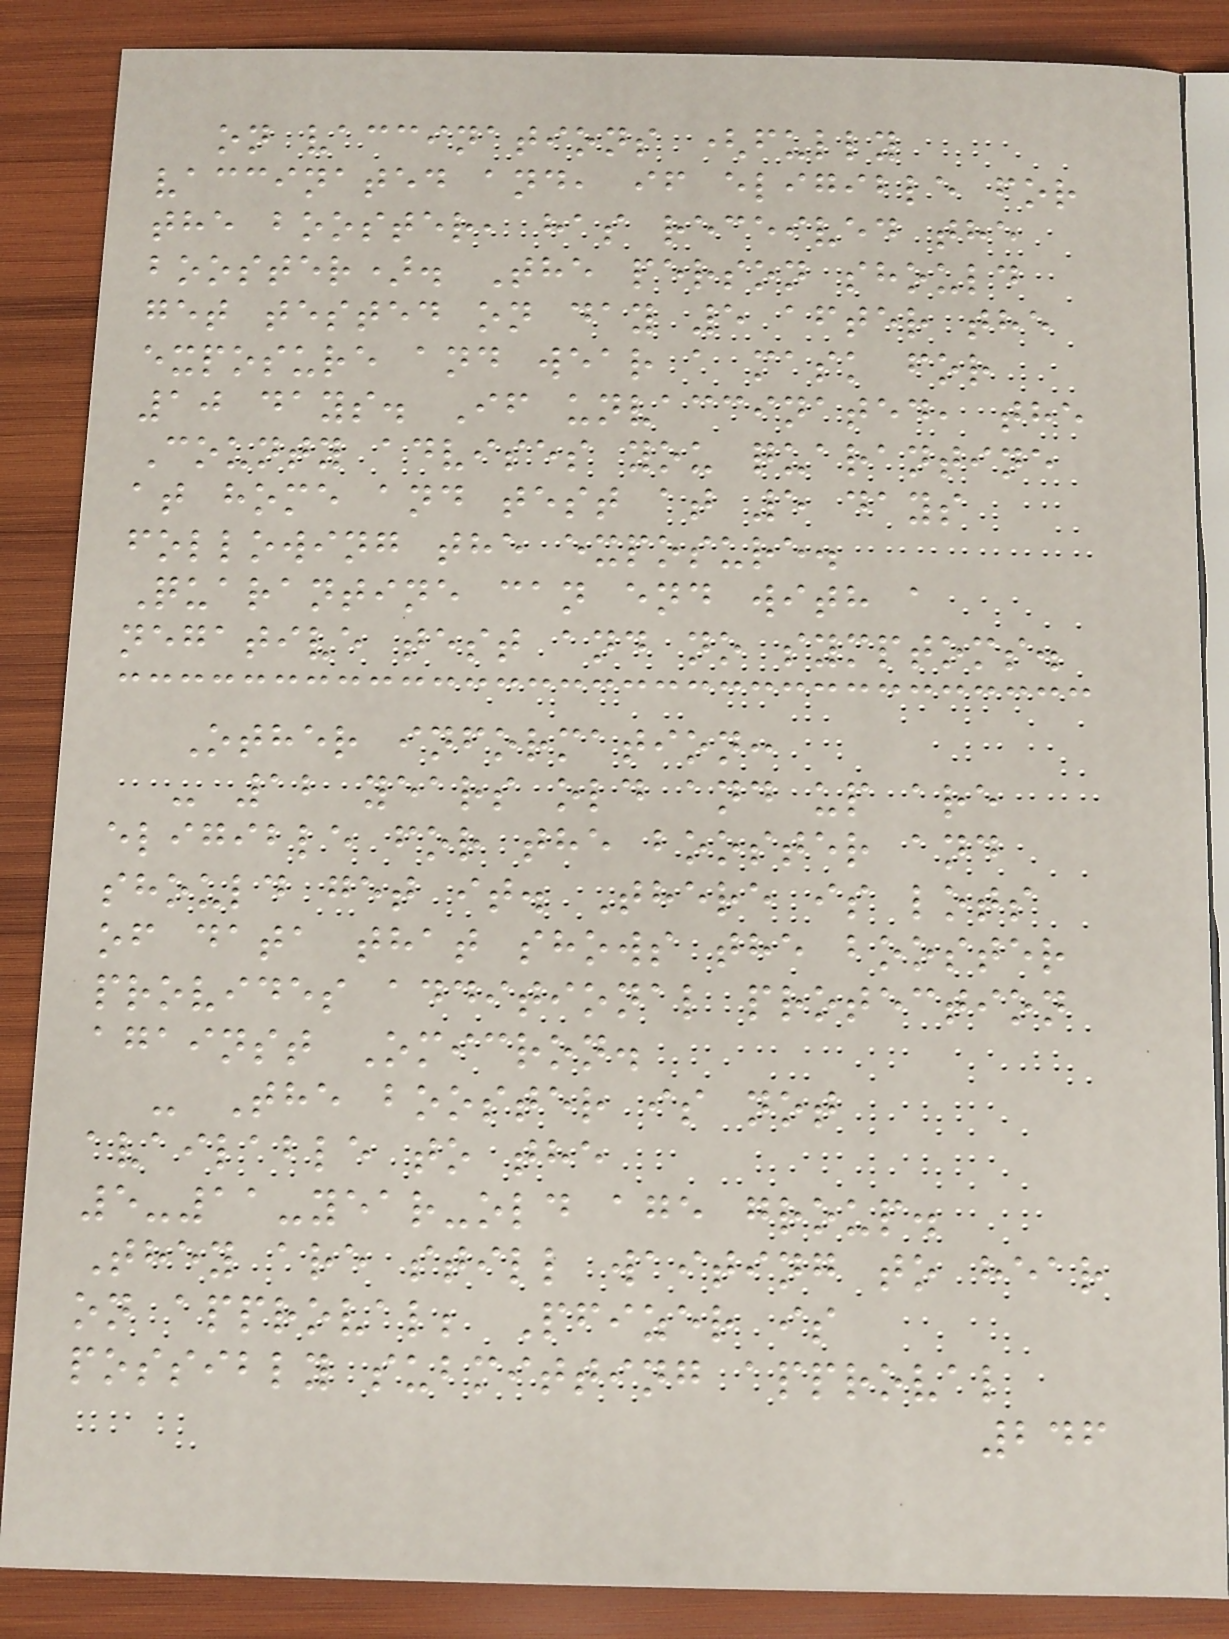on vaccinations (fully
vaccinated and, if eligible for
the booster, has received the
booster). The person should
get tested on day 5 after the
exposure and wear a mask for
10 days. If unvaccinated, the
County advises you quarantine
at home and test at 5 days
following the exposure.
Quarantine can end with a
negative test and no symptoms.
Other information:
- 12 years old and up are
eligible for the booster and
should get it. There is lots
of data that shows the booster
provides additional protection
against Omicron.
- The booster is not
available to the
5-11-year-old age group.
They are still waiting to hear
on approval; Pfizer is
possibly submitting approval
246
